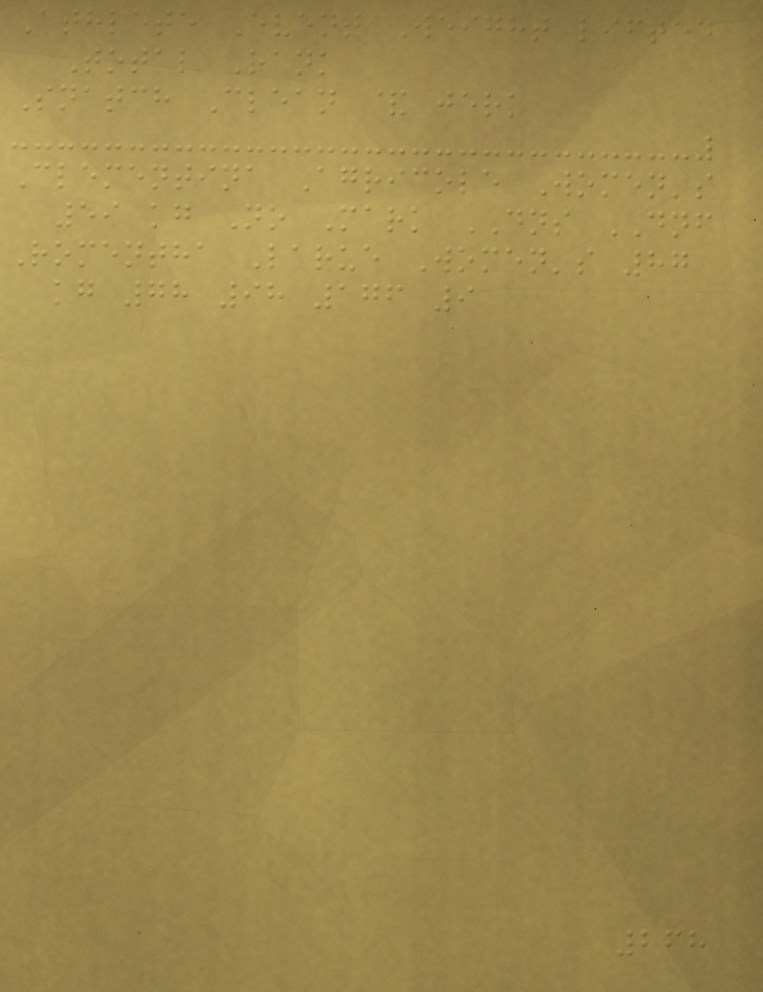Athlete Event Weight lifted
Total Rank
Snatch Clean & jerk
Clementina Agricole Women's
59 kg No Mark DNS DNF
Romentha Larue Women's 87
kg 78 98 176 9
268
